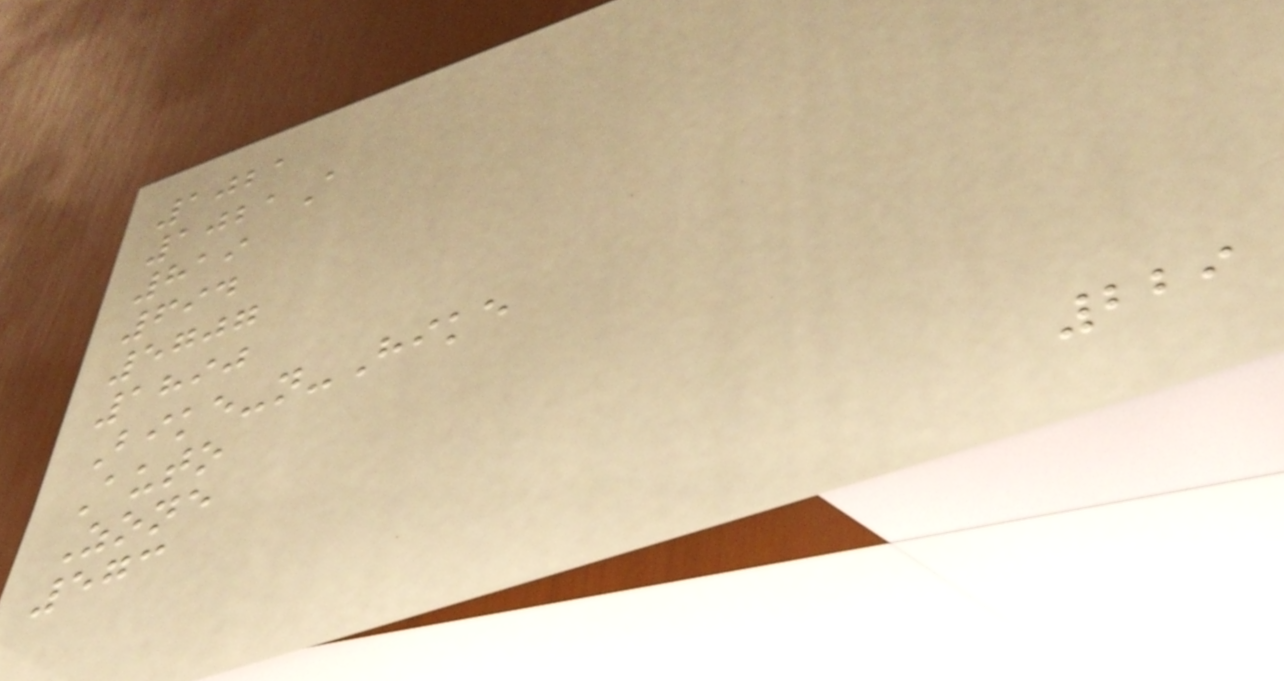1021
1021A
819
694
5707
1890
Bike-n-Hike
Auto
Zone
573
229
